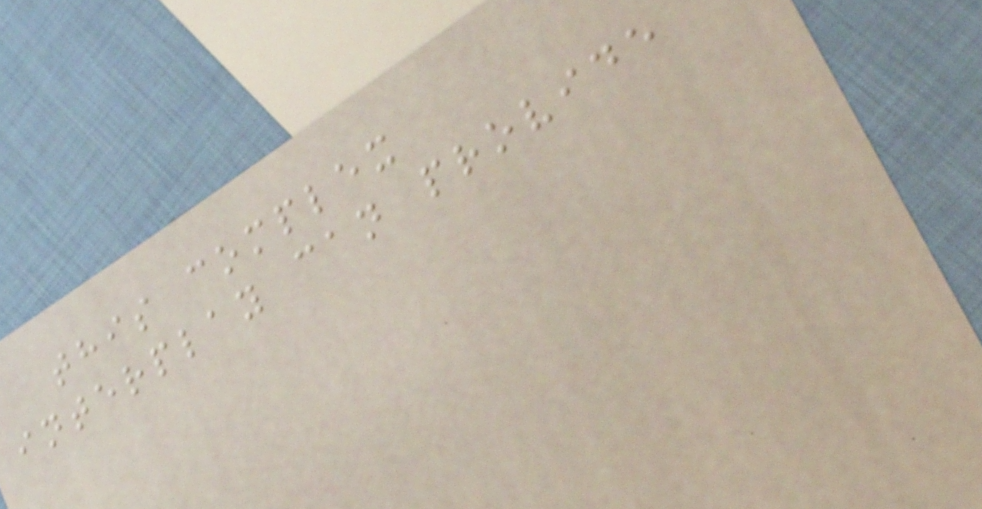this complex
interplay can provide
